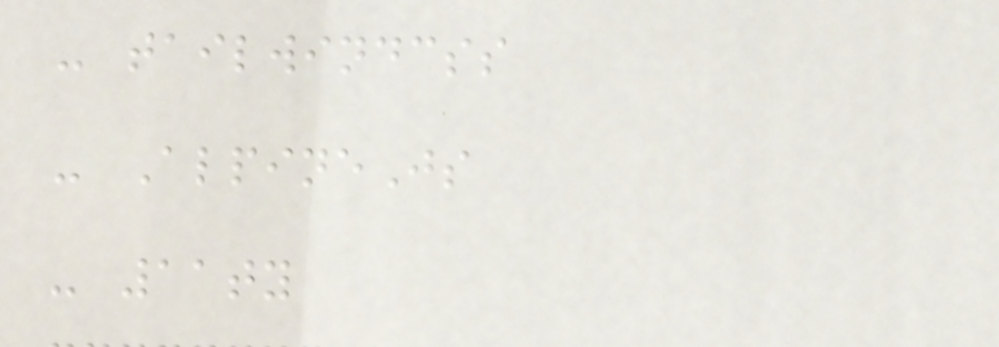- tailwindcss
- AlpineJs
- 11ty
